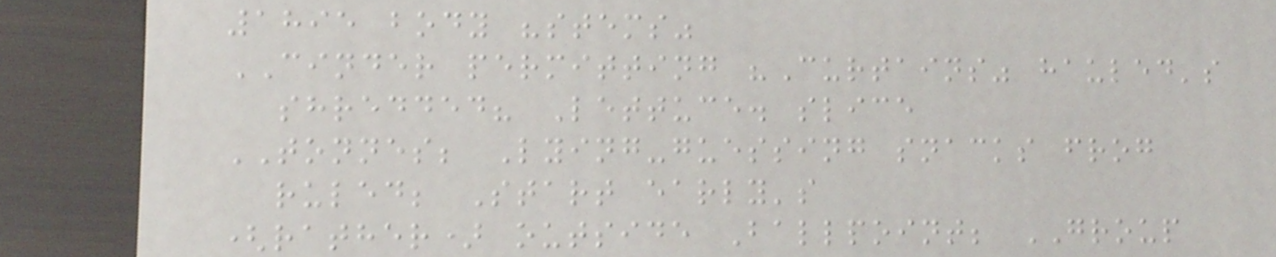1895 body "stems"
CINDER permitting "Curtains" hauled's
shredded? Lettuce. slice
TONNES; Lying-guessing snacks frog
ruled; Start early's
(rather) outside Ballpoint; GROUP
